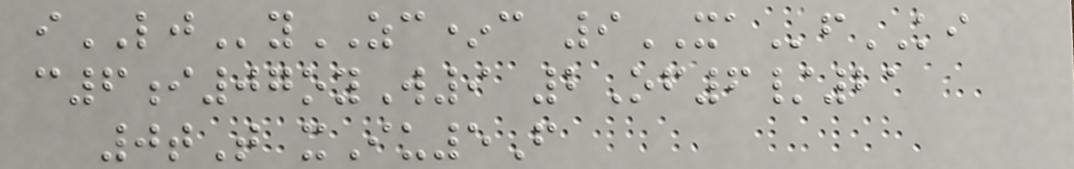iLJyZC*c 9XAfKI
c6i07oyW9 2Of6/21
0tT xIu5F
